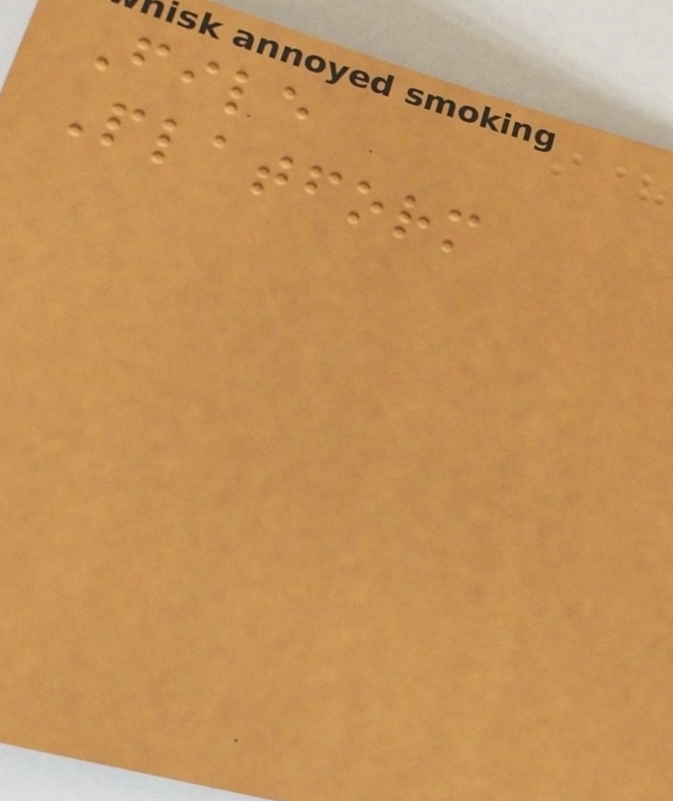File
Platform
